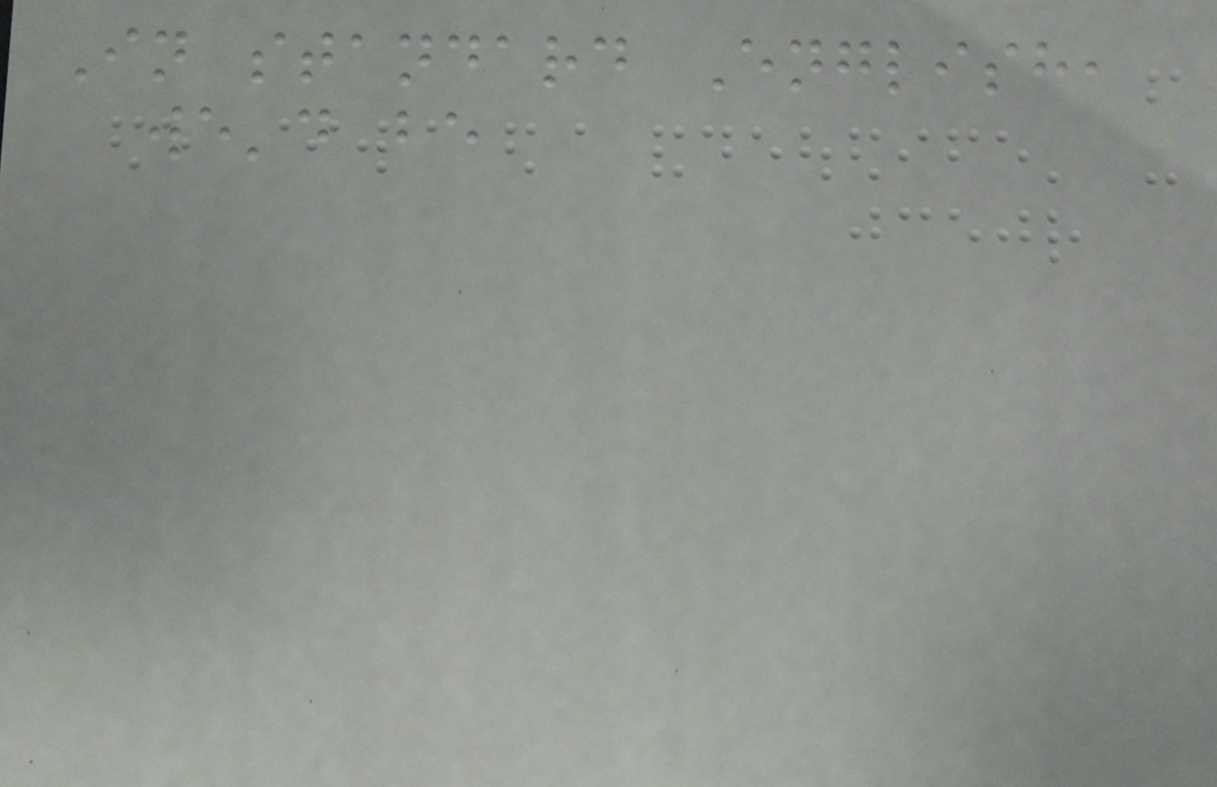In standard English,
we'd be
